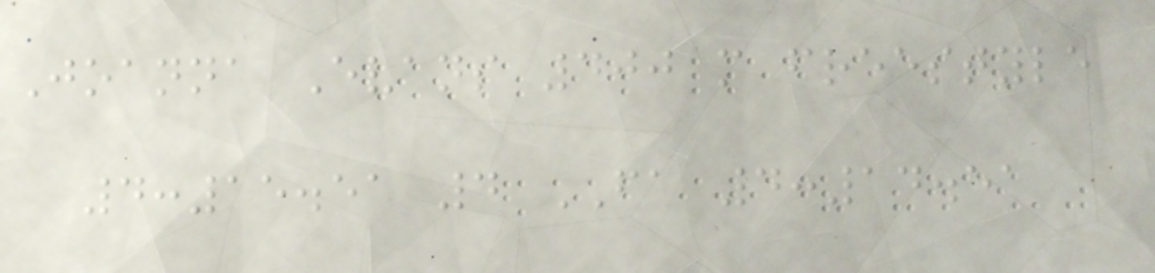Joanna Evans 400 m freestyle
4:15.51 4 FA 4:14.51
